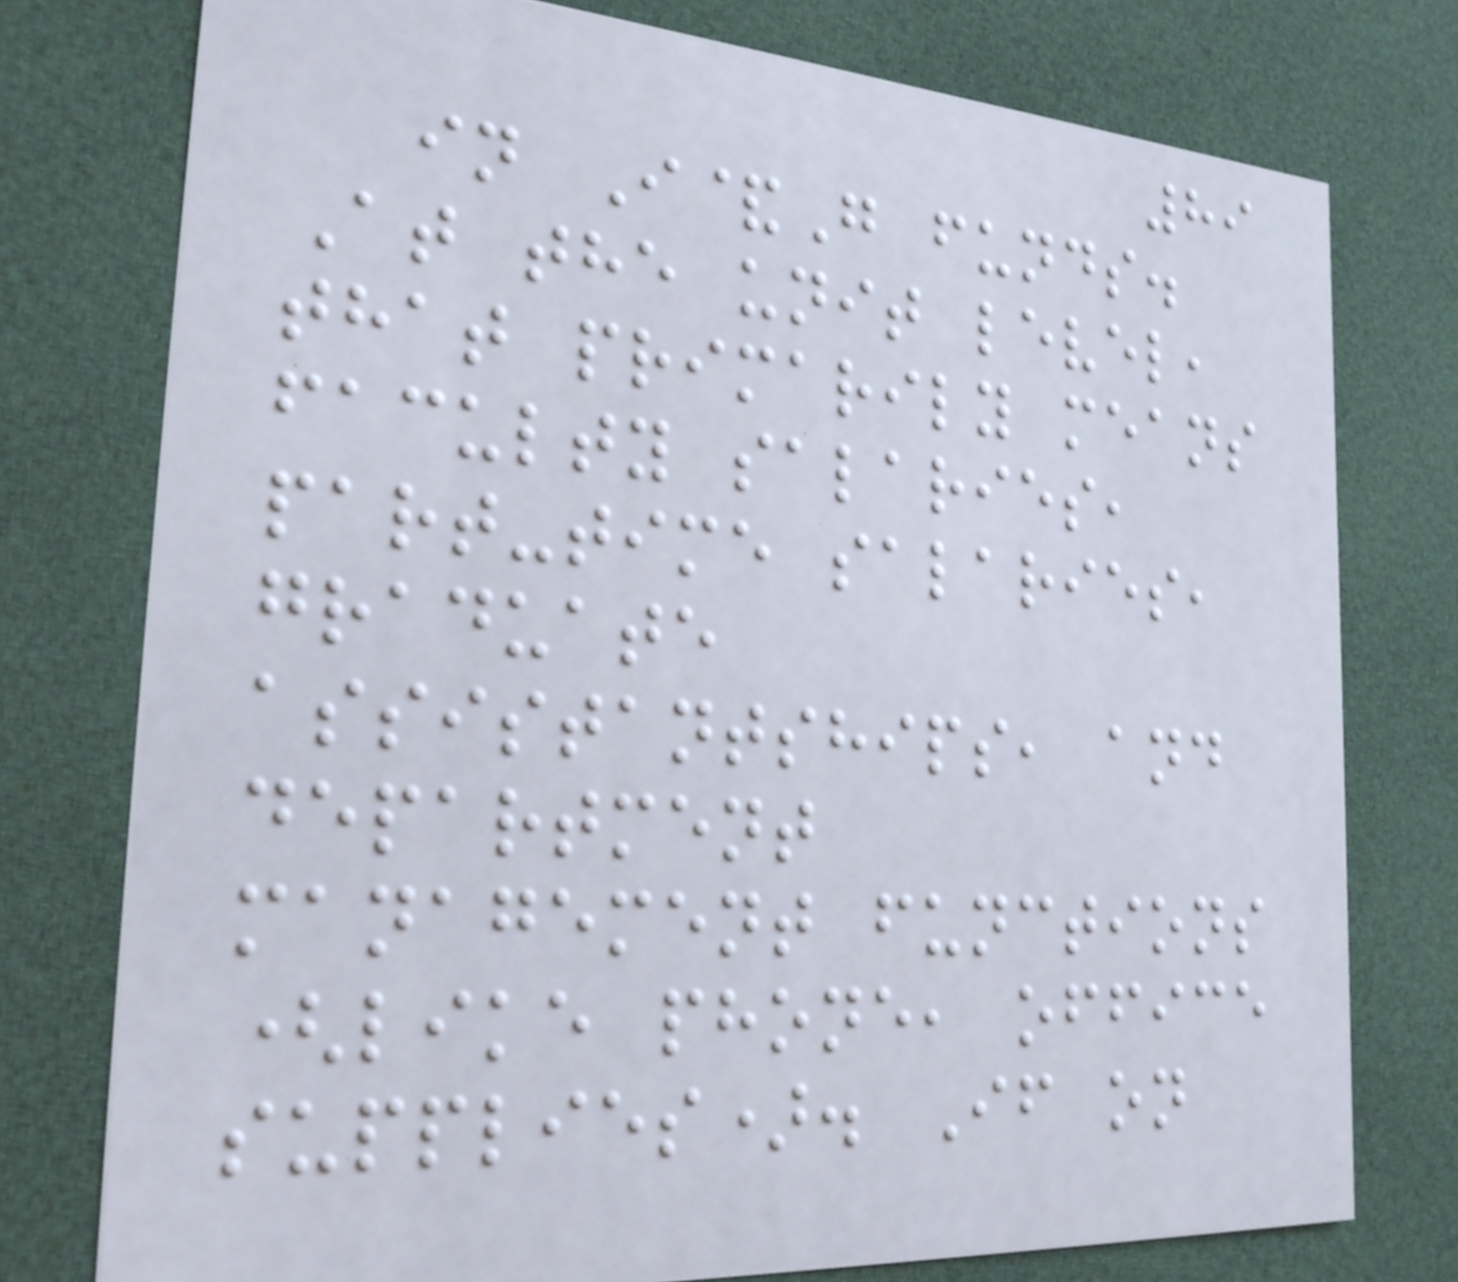89
in I&G funds.
At the unit level,
that primarily means
faculty salaries,
part-time salaries,
graduate
assistantships, and
department
management functions
(like phone, office
supplies). If on
